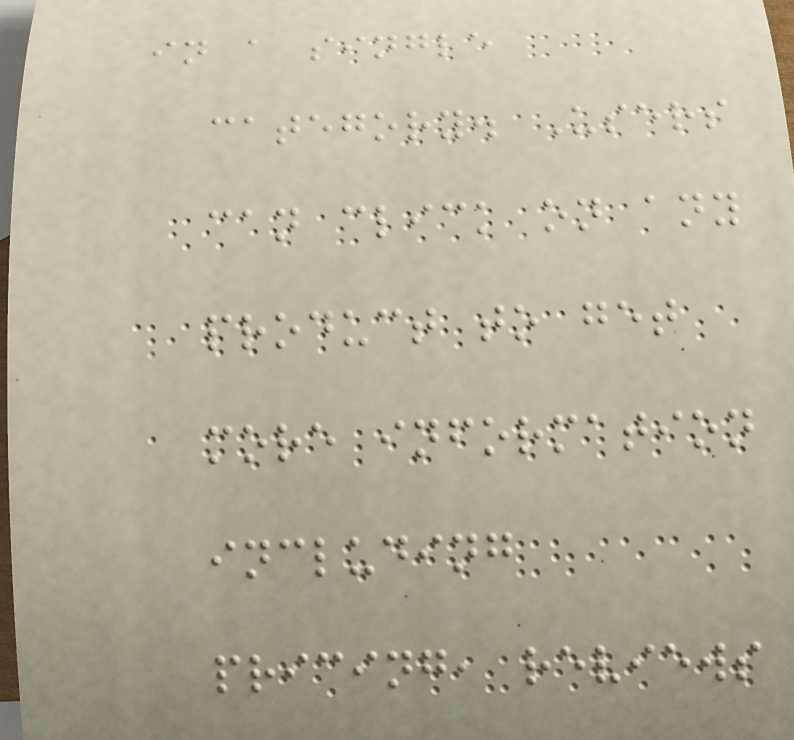in a single
category. Users
can click on any
product to get
more information
including
pricing, reviews
